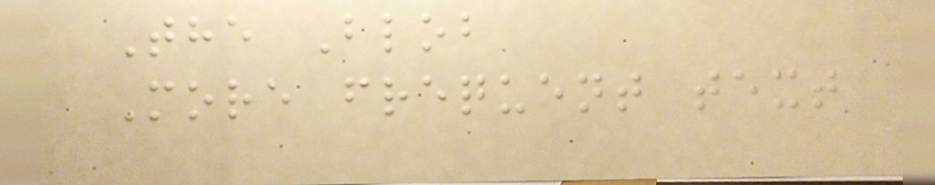The Blob
More frequent text
